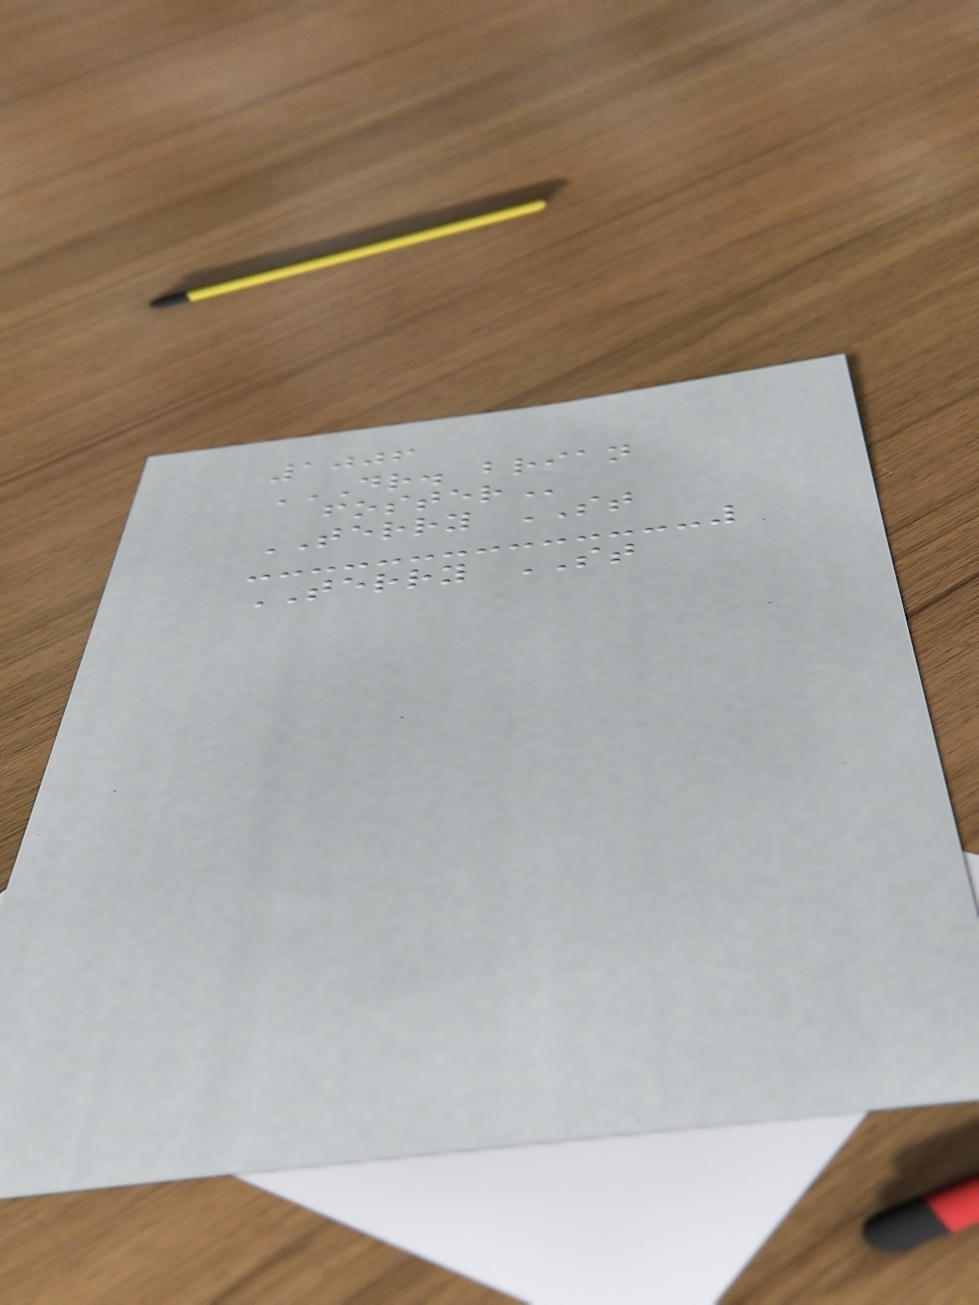1006
DR. BRIAN
FOSTER
TERRY ST
TERRY ST
